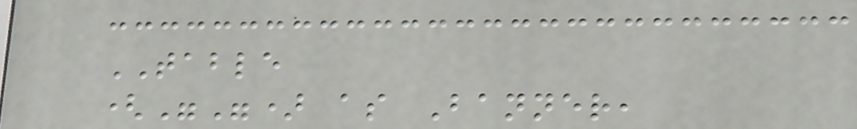TABLE
("") as Banner,
